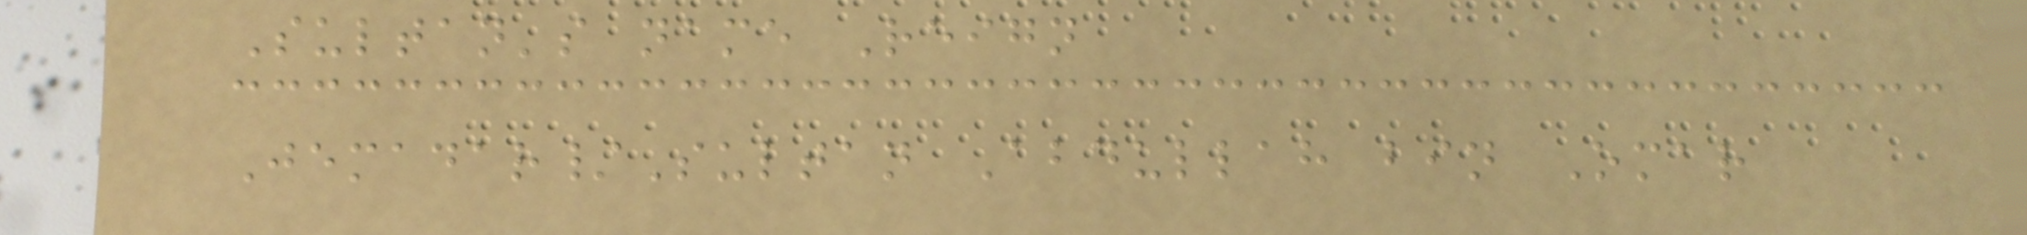Sultan's name Reign
Jemadar/Sultan Abdullah bin Omar
